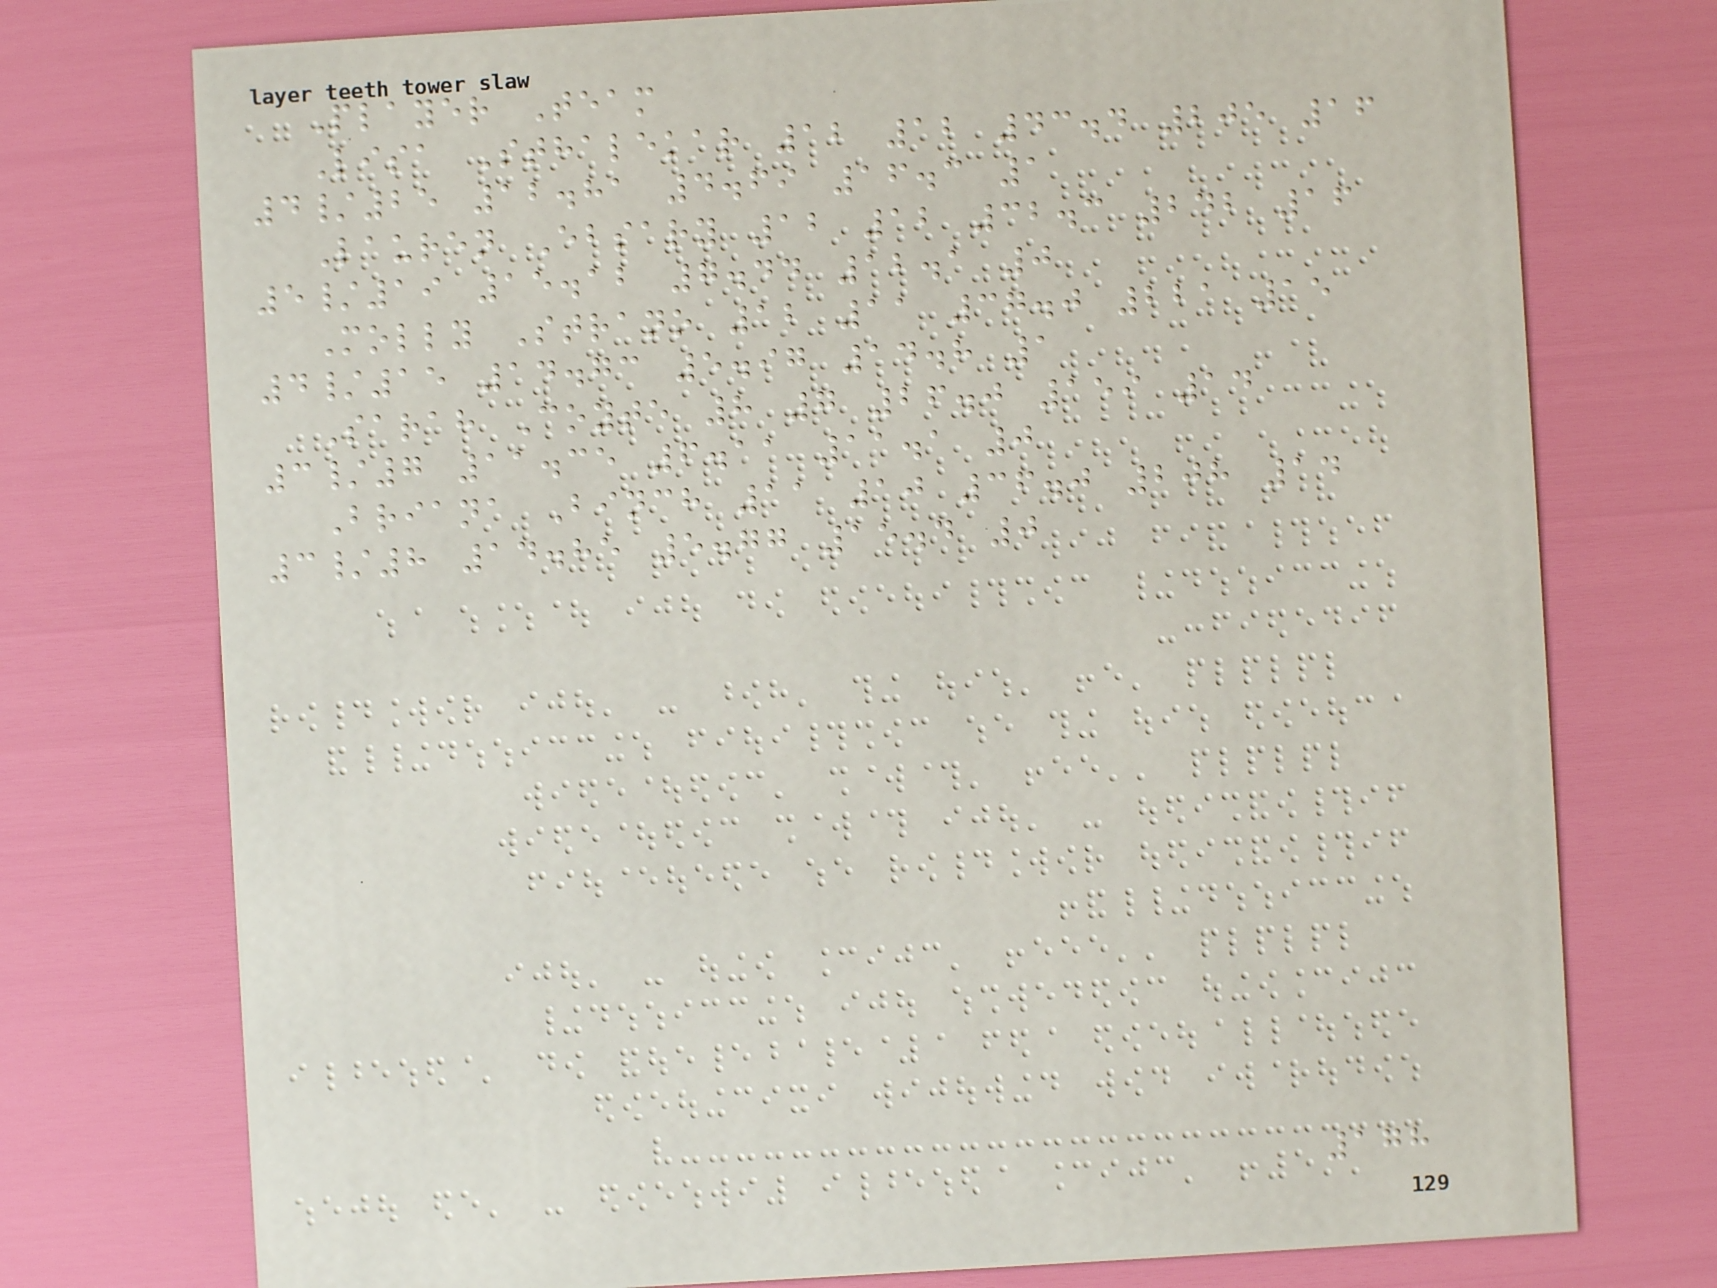Player Team
Lisa Sthalekar 12 12 43.4 205 16
4/25 12.81 4.69 16.3 1
Lauren Ebsary 12 12 32.3 242 16
5/19 15.12 7.44 12.1 0
Molly Strano 12 11 37.0 221 15
4/15 14.73 5.97 14.8 1
Sarah Coyte 8 7 26.0 159 14
3/7 11.35 6.11 11.1 0
Briana Binch 11 10 36.0 208 14
3/8 14.85 5.77 15.4 0
178
